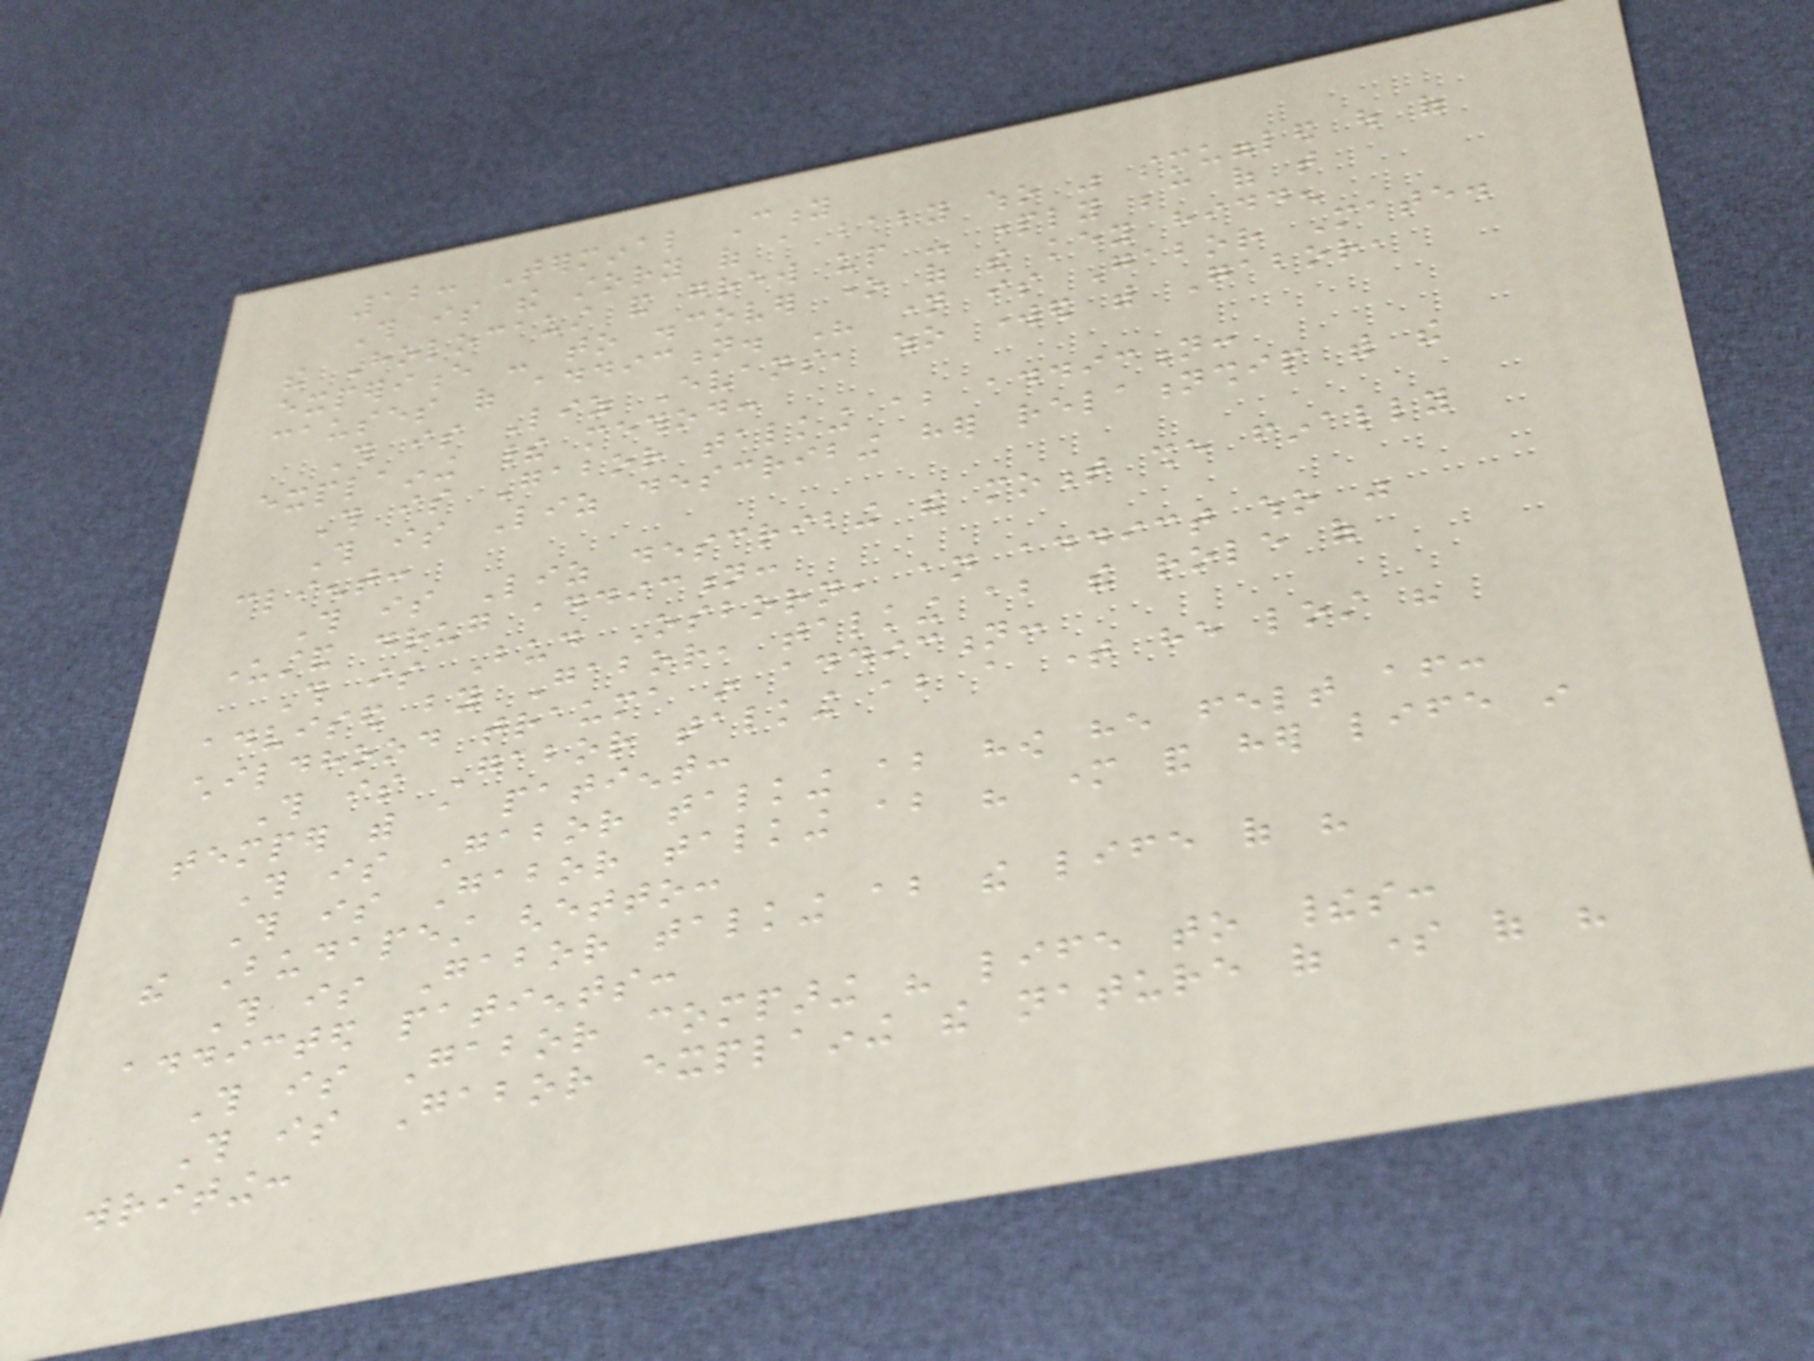12: Terminal City
This is the story of a baby who was smuggled out of
the Holocaust and grew up - partly because of that
experience - to discover one of the key hidden
causes of addiction. His name is Gabor Mate.
This is Liz Evans, who worked with Gabor,
explaining their method:
This is Gabor talking about addiction:
This is Liz describing her relationship with the
client:
This is Liz describing the moment she finally
understand drug addiction:
This is Bud Osborn, an addict who was
advised by Gabor, talking about the role of
childhood trauma in addiction:
This is Gabor talking about a time he lost his
temper with a patient:
This is Gabor talking about how he felt after:
This is Gabor talking about his mother and her life in
the Budapest ghetto:
This is Gabor talking about the life of his
addicted patients:
This is Gabor comparing his life to theirs:
This is Gabor explaining the nature of some of his
writing:
